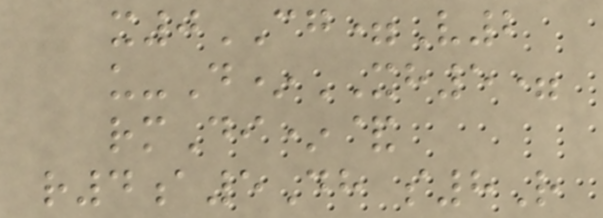x0CG=V2
u-D*XH5=
rmDi*&
r4a5Dh s8R
